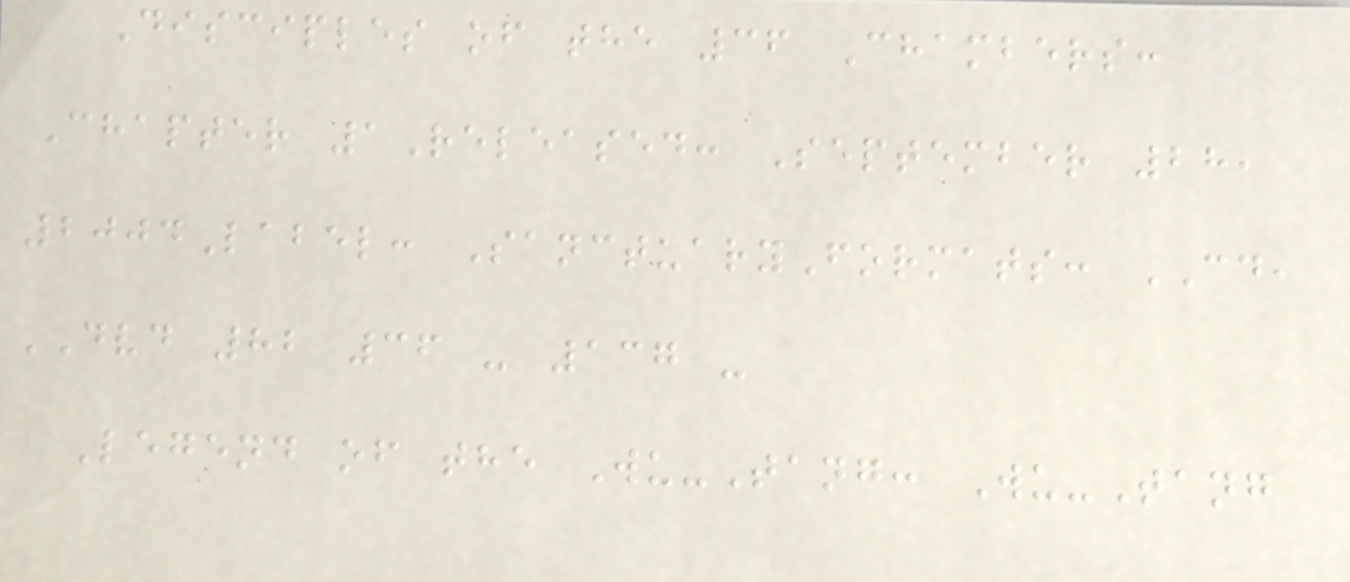Disciples of the 36 Chambers:
Chapter 1Released: September 28,
2004Label: SanctuaryFormats: CD,
DVD 82 36 - 137 -
Legend of the Wu-Tang: Wu-Tang
